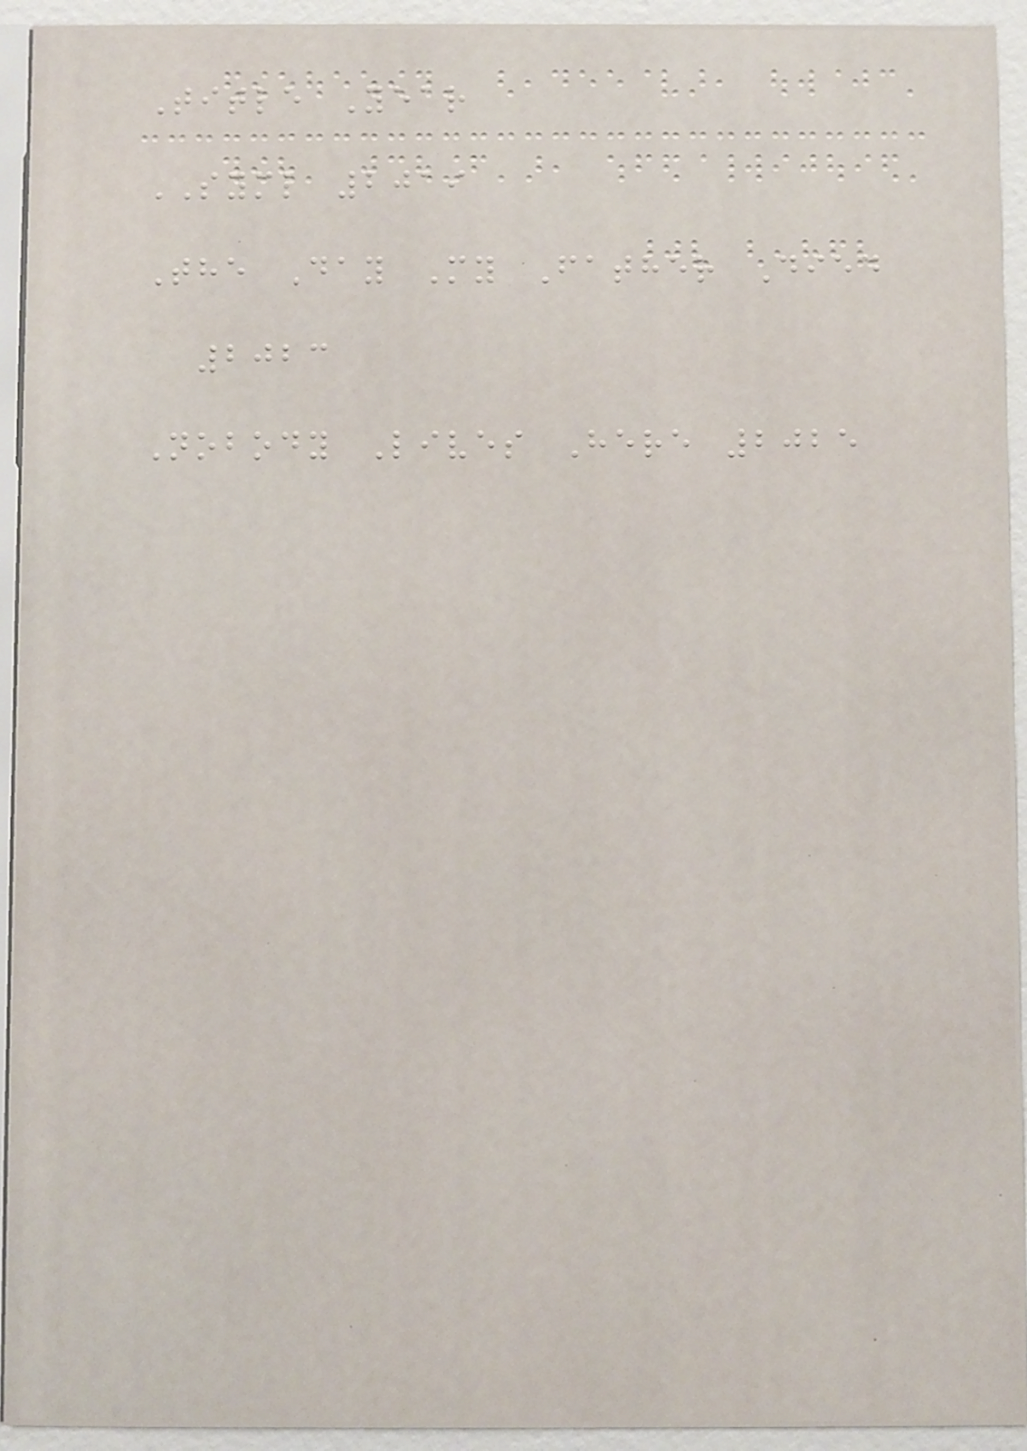Title Year
SYML 2019
The Day My Father Died
2023
Nobody Lives Here 2025
